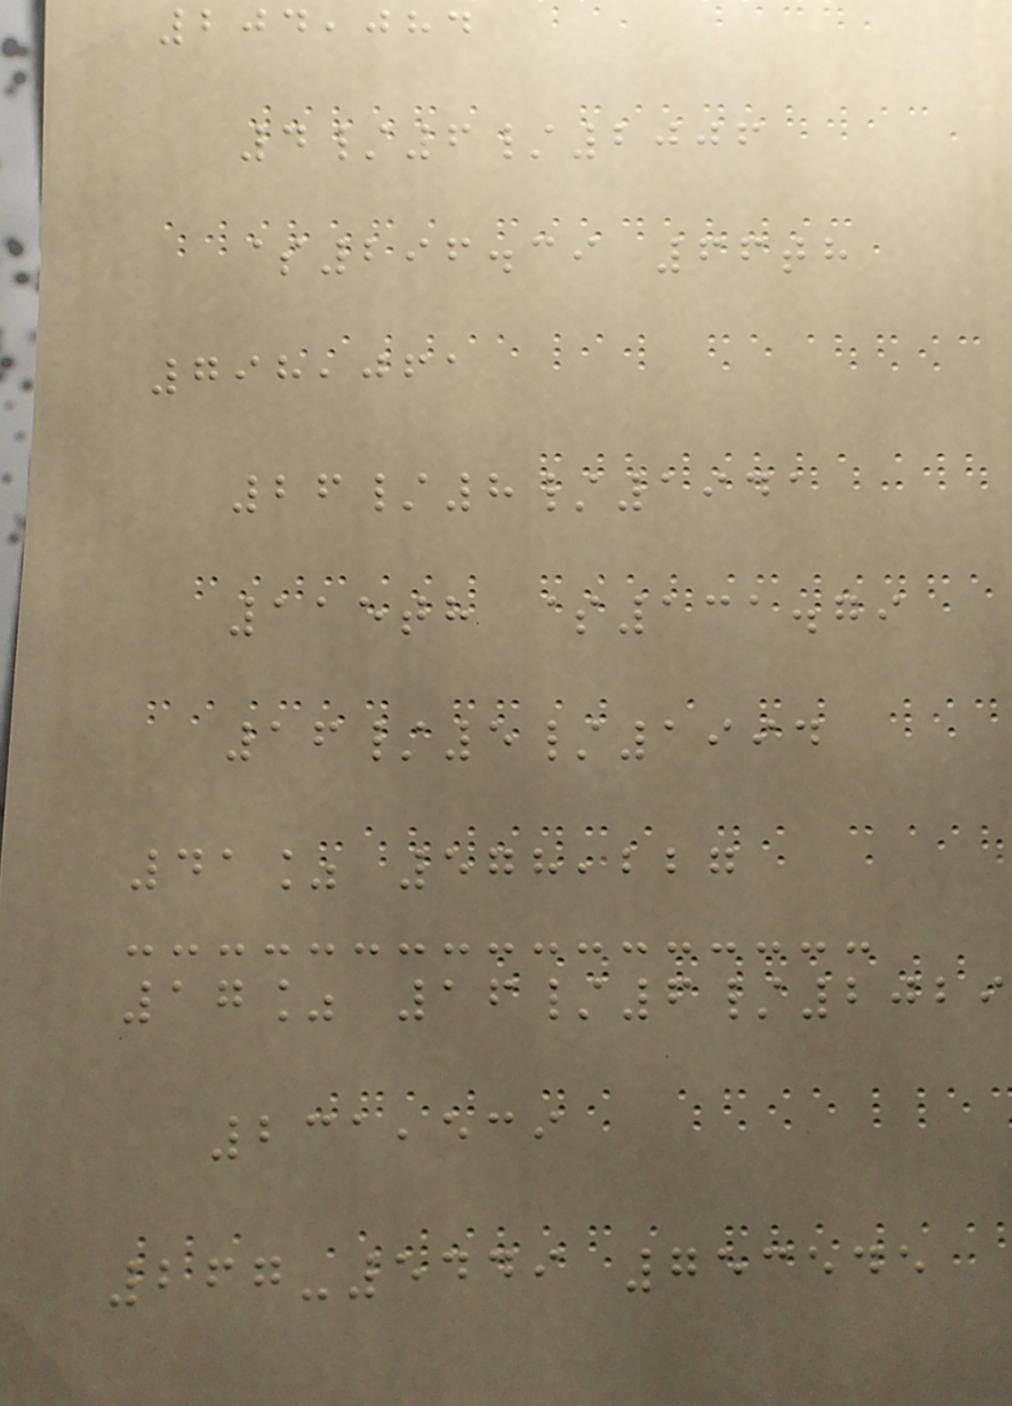204,084
4/6/2006
$296.39 66th
798,061
26/8/1941
115th $131.79
16/5/1994
41% 578,227
17% 16/6/2029
231,539
267-5449 753545
